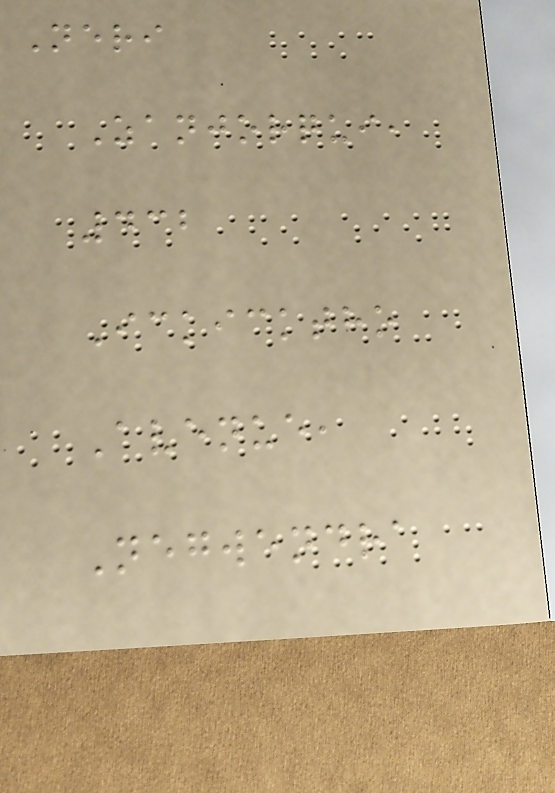Neri
Zanjorqui,
432
Ickicktho
Avenue,
Negwendra
